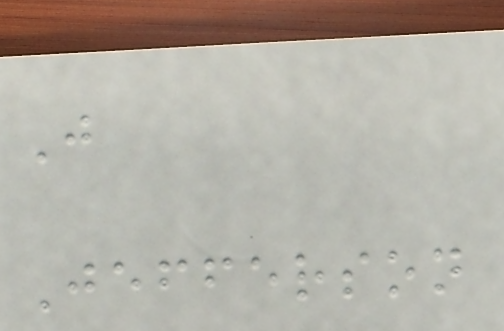J
Jefferson
